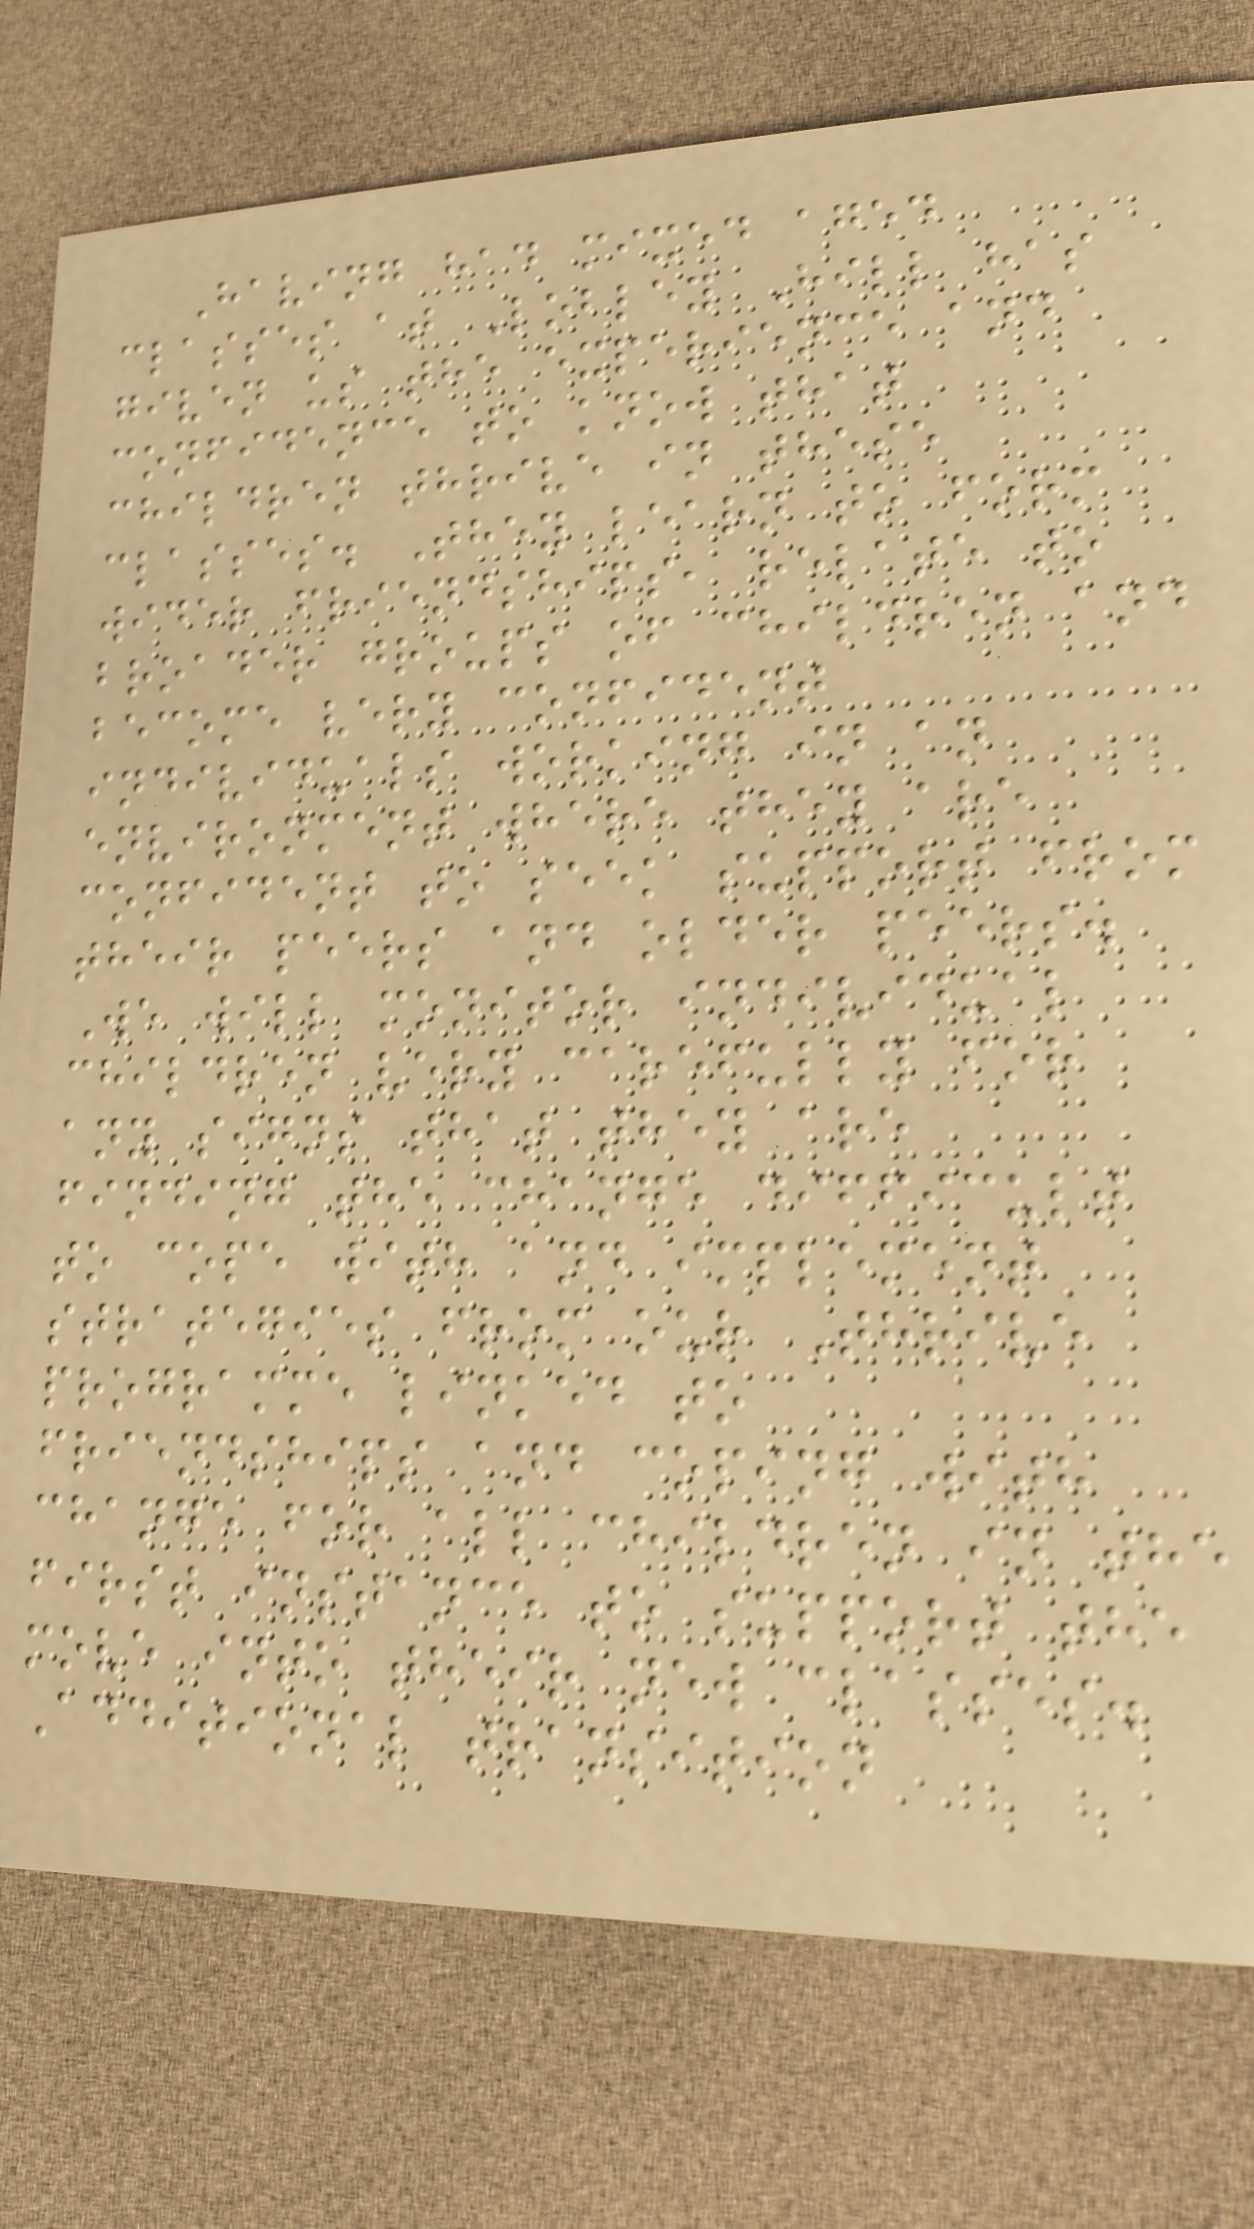Having had mixed aged
classes at Lobley Hill has
given us the experience and
confidence to know that
children thrive in these
classes. They learn to form
wider friendships, relate to
broader groups of children and
become very confident
individuals working in an
environment where they are
confident to seek support from
their peers and older peers.
We will monitor individual
children very carefully for
any signs that they are
finding the change difficult
to cope with and implement
strategies from our Thrive
programme linked to
friendships and coping with
change for all children in the
first instance to support the
move into their new classes.
Additional transition
